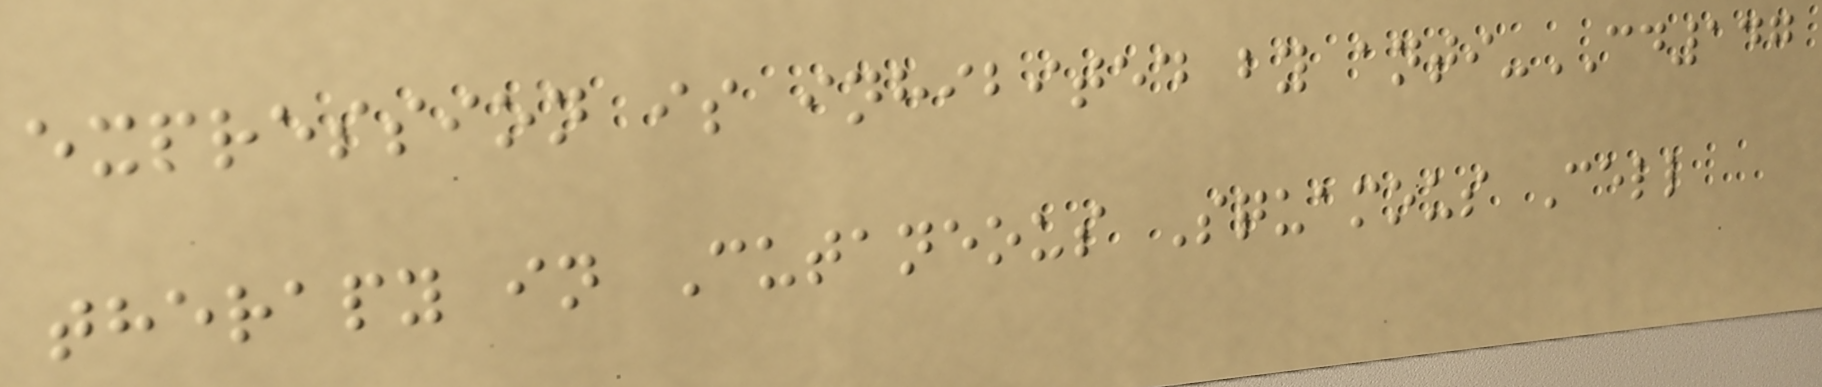expression is inhibited by anti-CD147
therapy in Cutaneous Squamous Cell
